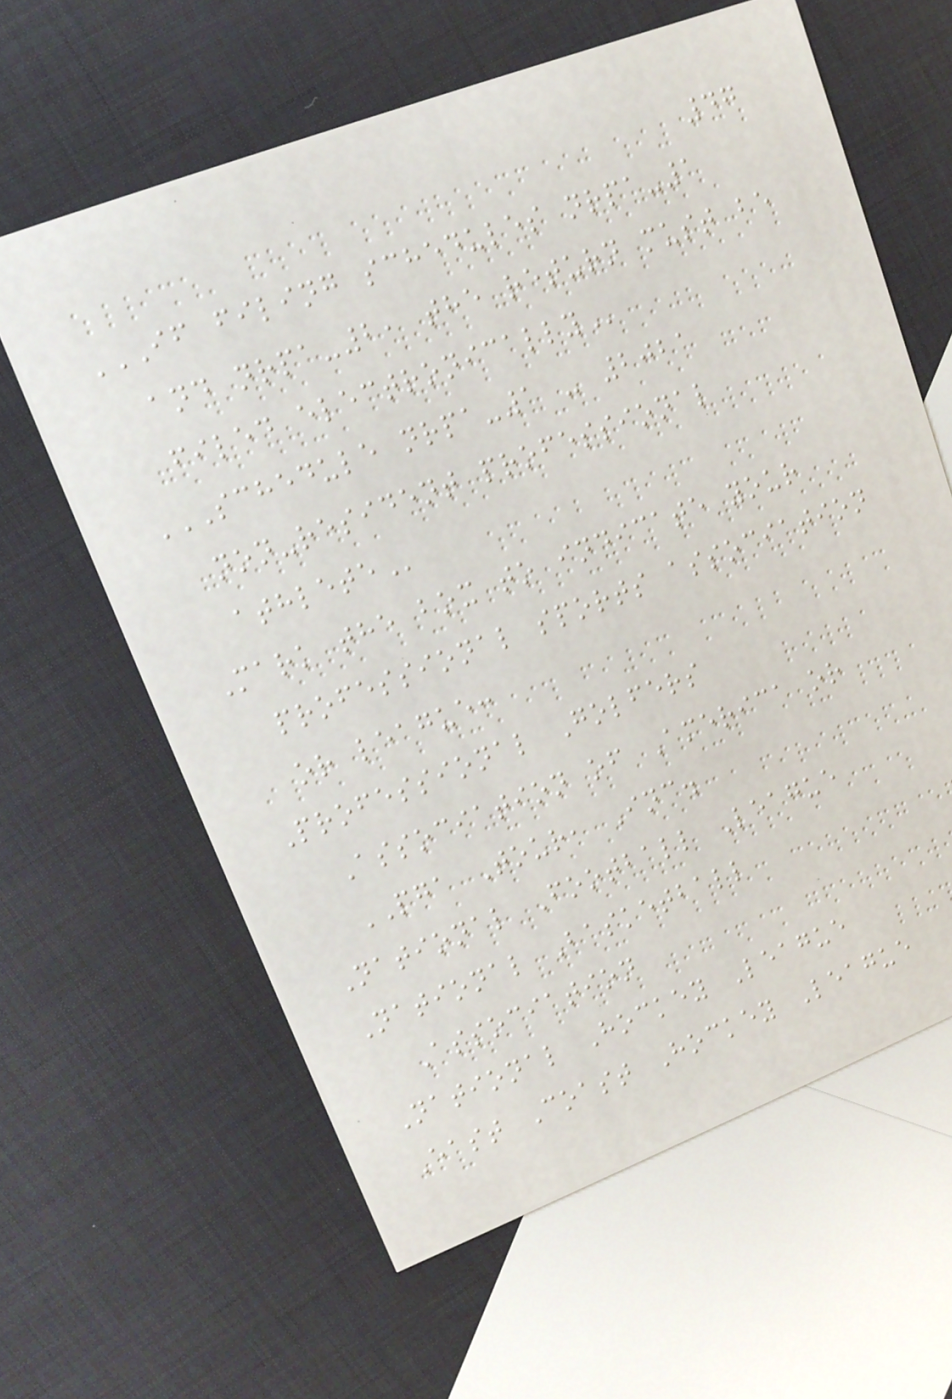47
IF FILING SCHEDULES NRPA-1
AND NRPA-2, THE RETURN MUST BE
FILED ELECTRONICALLY
SCHEDULE NRPA-1 - 2021
NON-RESIDENT PROFESSIONAL
ATHLETE
Mark the box to indicate your
professional sports association
or league:
Professional Golfers
Association of America or
PGA Tour, Inc.
National Football League
National Basketball
Association
National Hockey League
East Coast Hockey League
